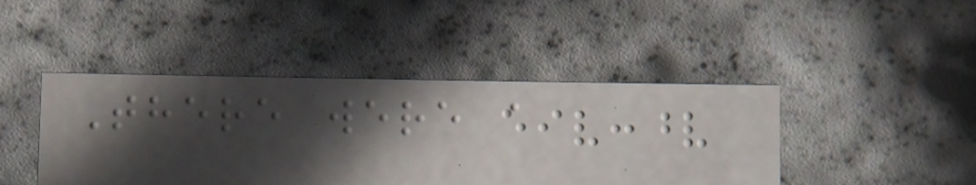There were a
